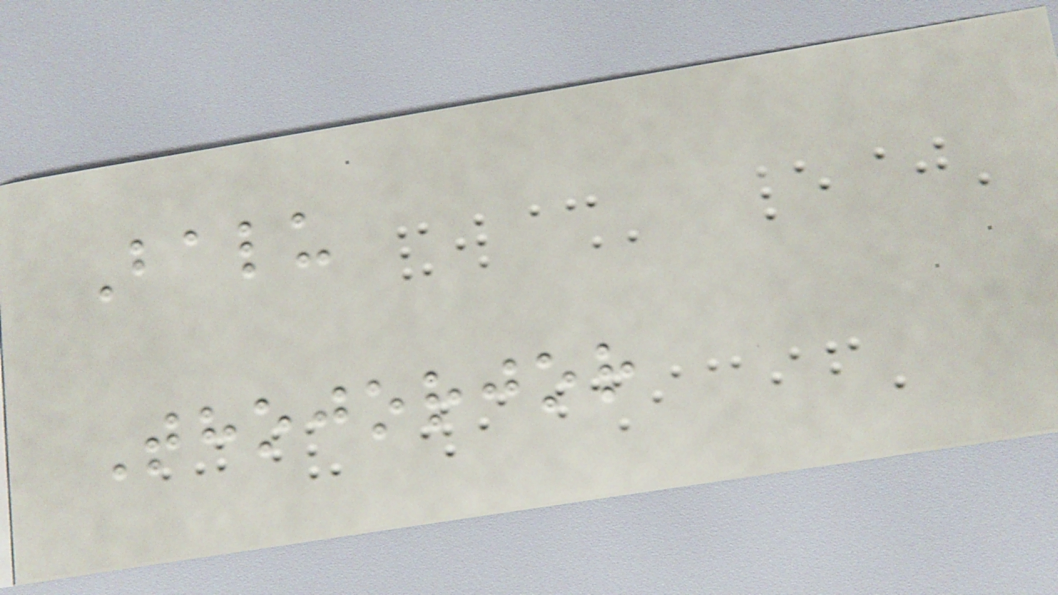Balu
Thojorjor
